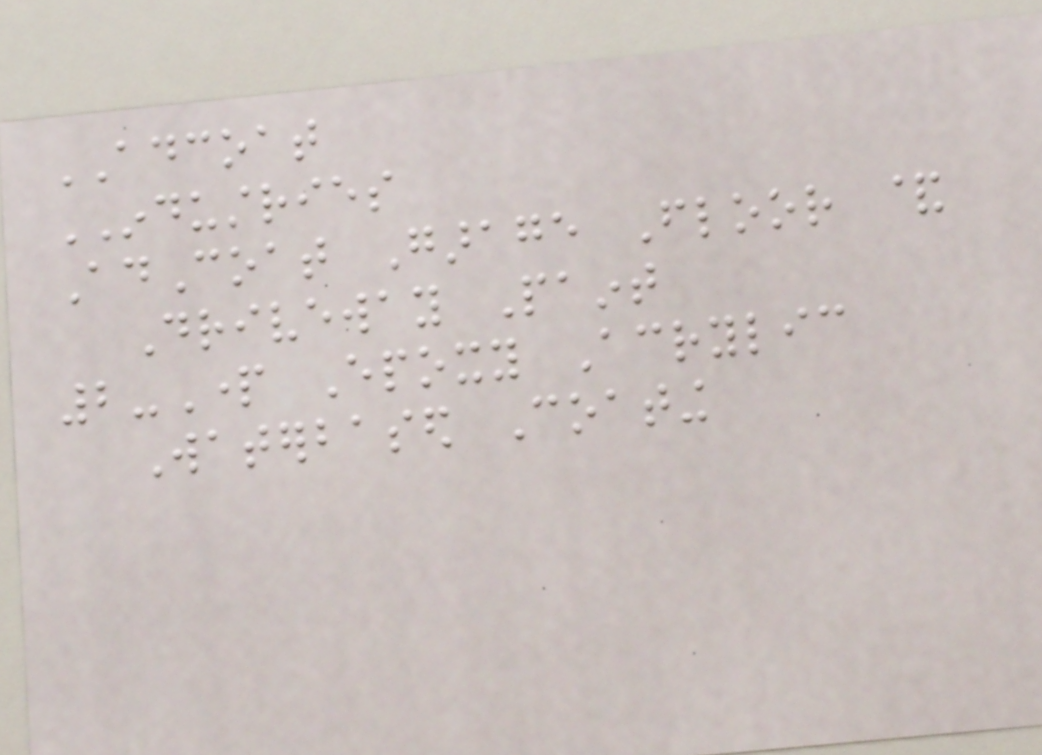ADCOAT
INDUSTRIES
AdCoat Garage Floor &
Driveway Paint
2-Part Epoxy Acrylic
Waterbased Coating
